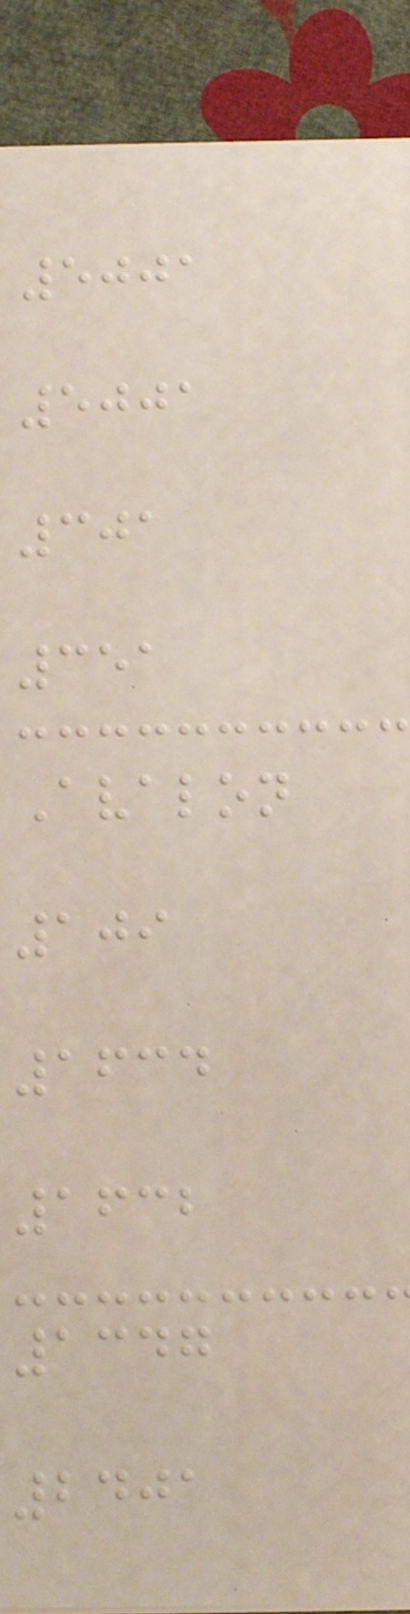5001
5001
301
351
Avalon
109
1634
1632
1347
2401
